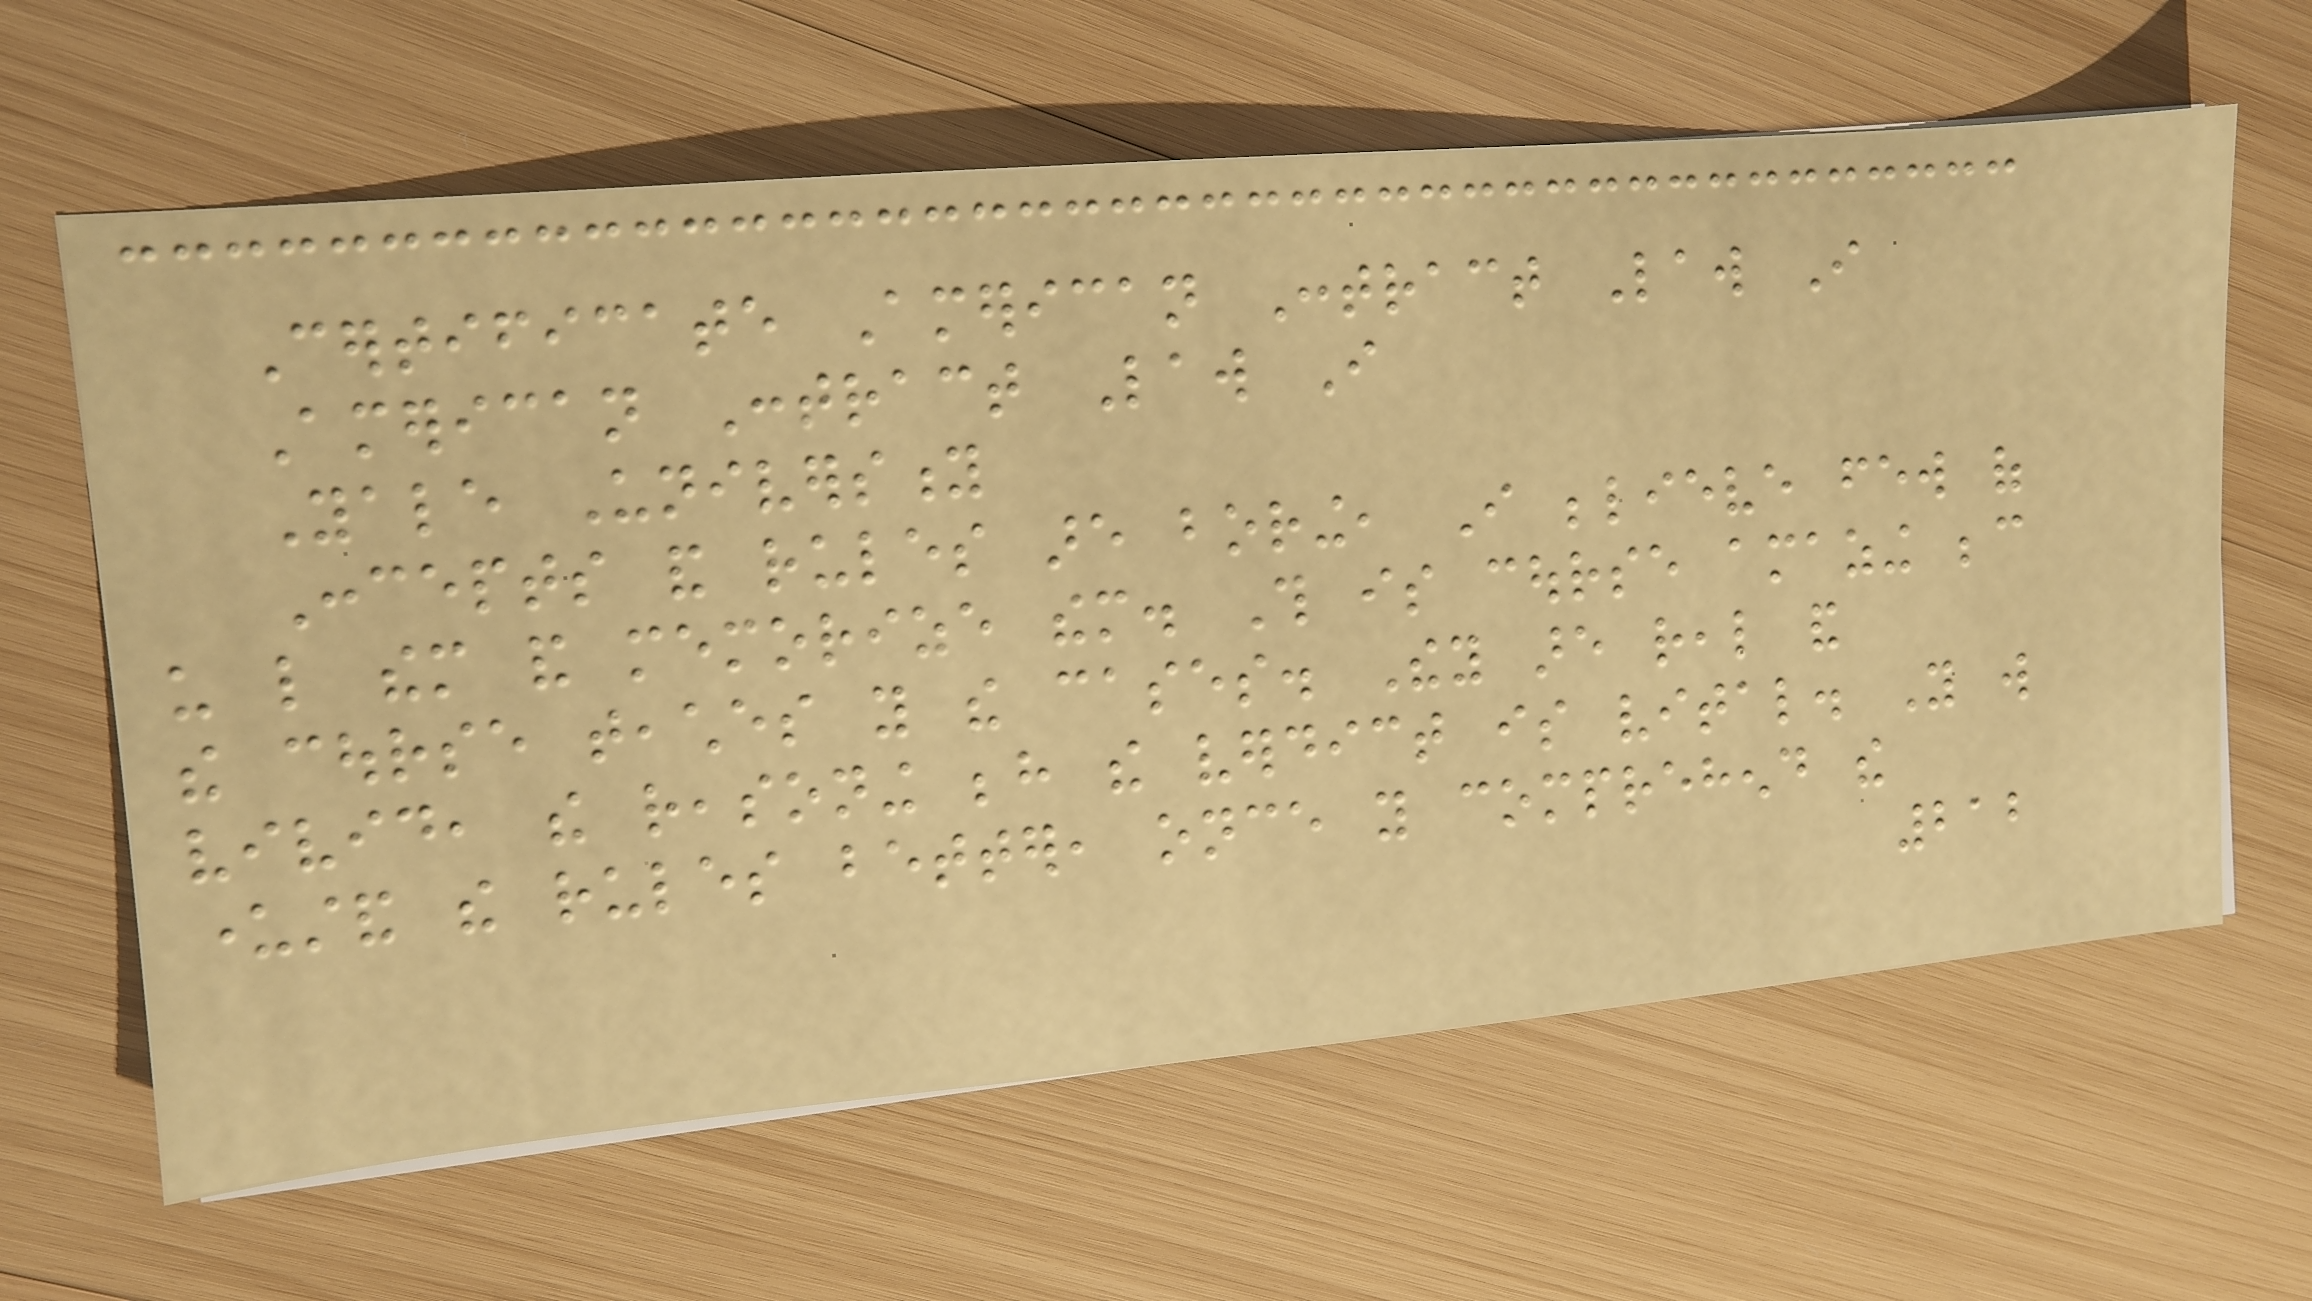Certificate American Contract Law I
American Contract Law I
Yale University
Concepts and rules are boring, I believe few of
us like them and memorize them. This is course amazing because
the course teaches you the cases. They are real and
vivid, the reasoning behind the verdict is vital. You will
understand the rules better, once you comprehend the
212
